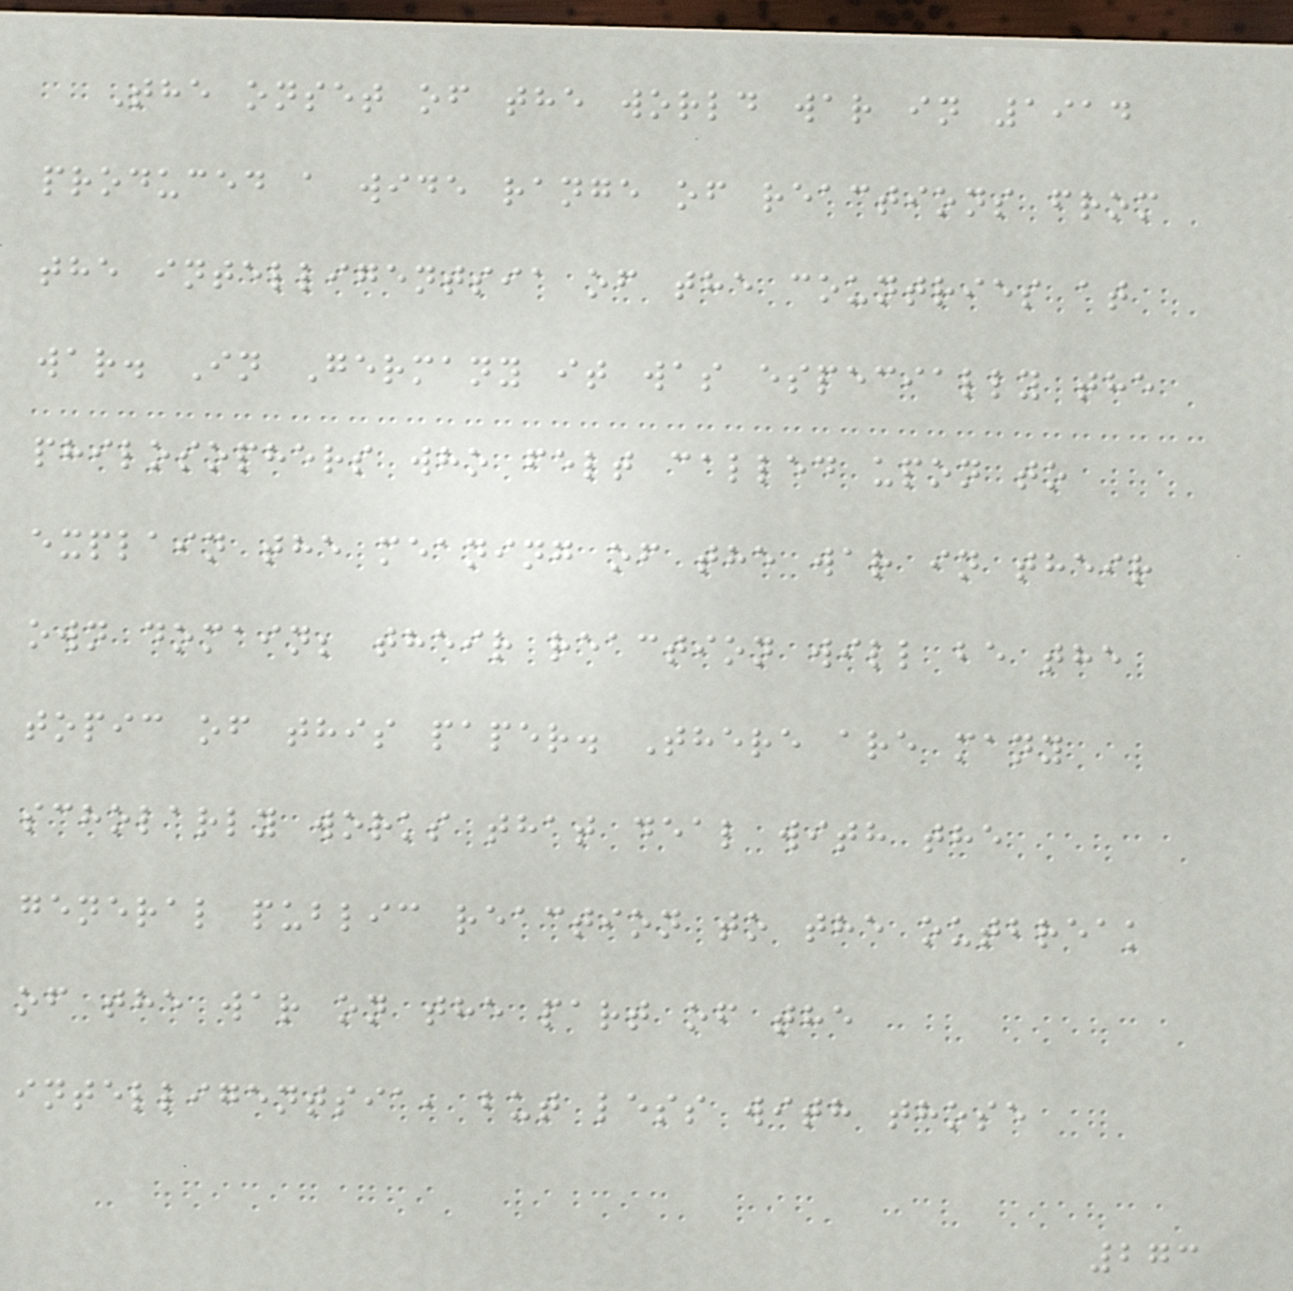The onset of the world war in 1914
produced a wide range of reactions from
the intelligentsia of the countries at
war. In Germany it was especially the
philosophers who felt called upon to
explain the meaning of the war in their
own domain; their reaction will be the
topic of this paper. There are many
scholarly works that deal with the
general public reaction to the outbreak
of the war on the part of the
intelligentsia, but less with those
273
